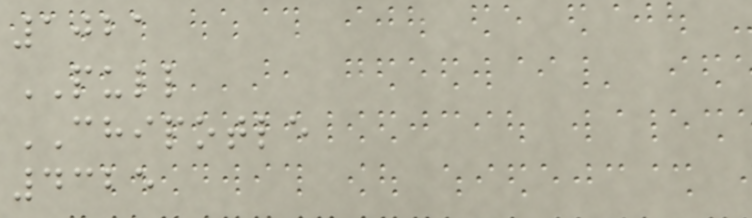1021
PULL
CHIPOTLE
4325
